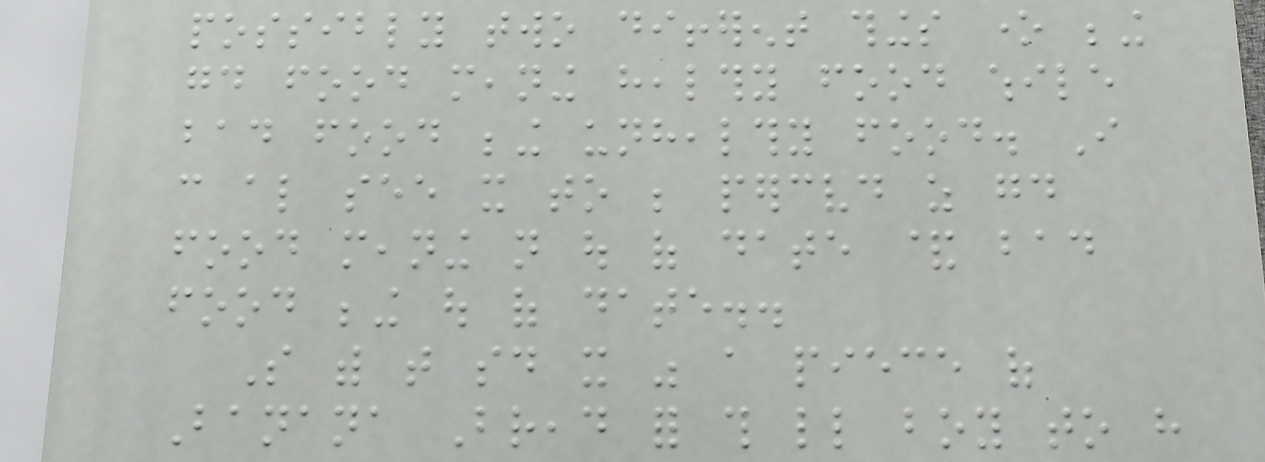possibly two different things one being
good food meaning healthy food while
bad food being unhealthy food. I
can also see it to be perceived as good
food meaning not out of date & bad
food being out of date..
So with that said it was a piece of
Banana Bread for this little boy to have
